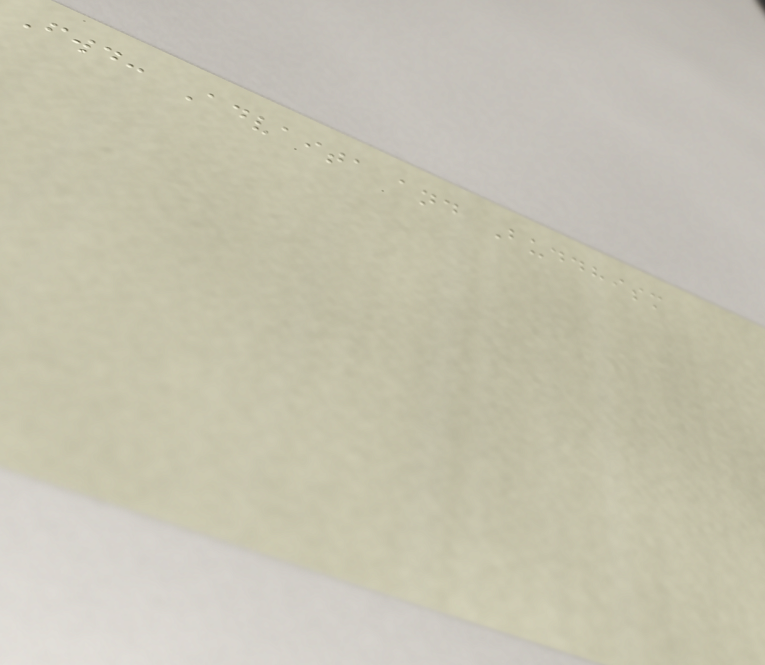Fwd: Advaita and Buddhism
